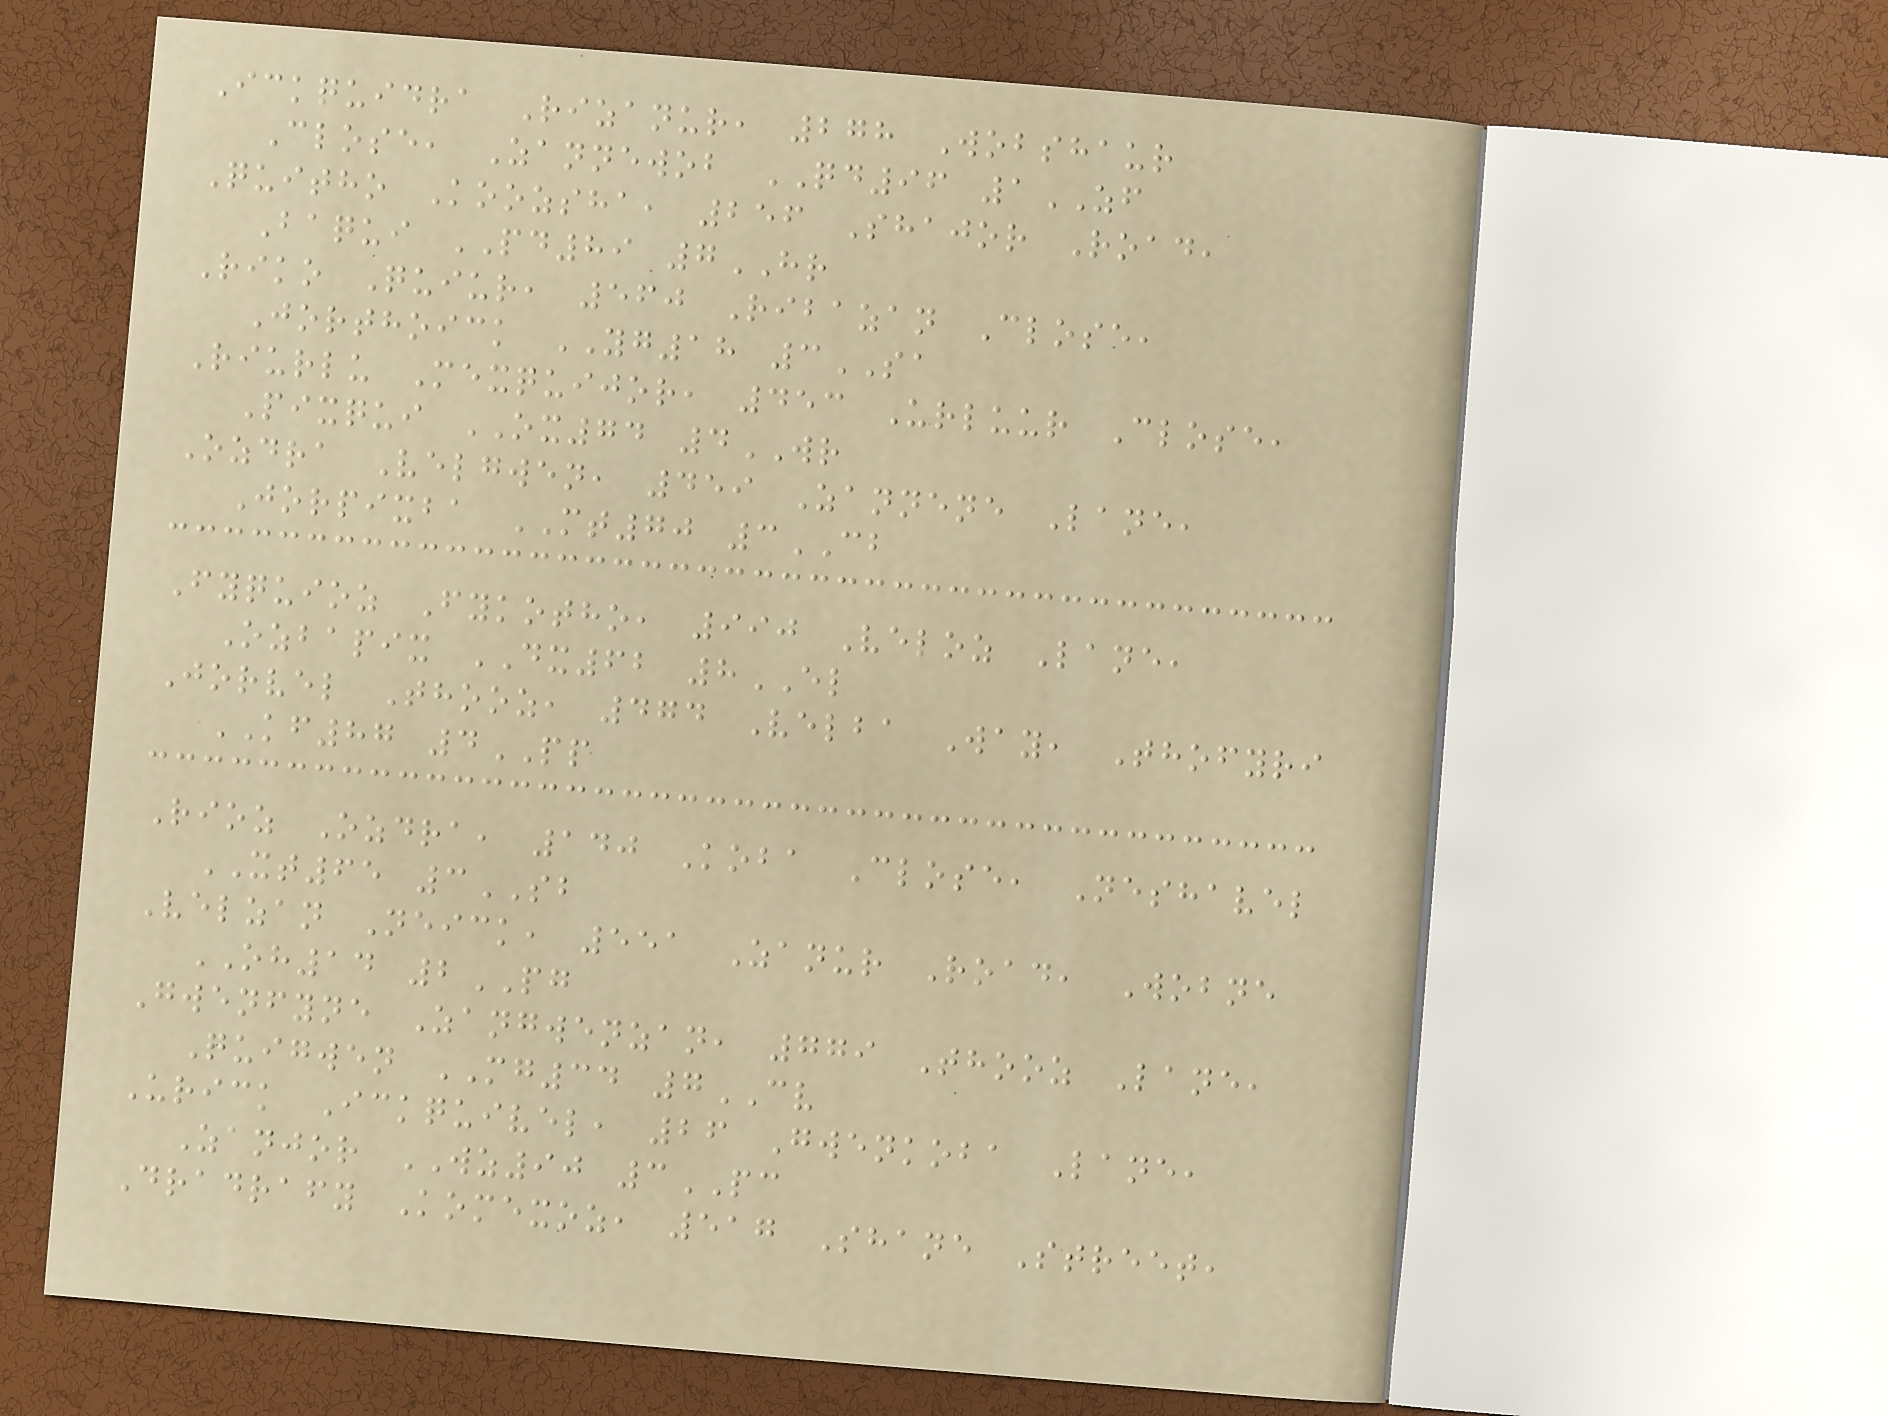Ickquidra Rizanur, 278 Wobshaur
Close, Zannewob QD96 1ZF
Quitho Koozsha, 256 Shajor Road,
Baqui PD89 7HR
Riko Quiur, 560 Ribazan Close,
Jorthoick YG18 3SA
Riurlu Mexquijor, 453 Urluur Close,
Pixqui OX74 4WR
Ozdra Velgwen, 459 Zannene Lane,
Jorpixba MT70 3CB
Fyquioz Fykotho, 990 Veloz Lane,
Ozbapix DX62 8EL
Jorvel Thooz, 474 Velba Way, Thofyri
KF87 4PP
Rioz Ozdra, 140 Koba Close, Neshavel
XT65 3SB
Velzan Neick, 551 Zanur Road, Wobne
OH14 2PG
Gwenfyne Zangwenzan, 779 Thooz Lane,
Quigwen MG34 7CV
Urick Ickquivel, 26 Gwenkoba Lane,
Zanjor WZ90 3PC
Dradrafy Komexoz, 517 Shane Street,
